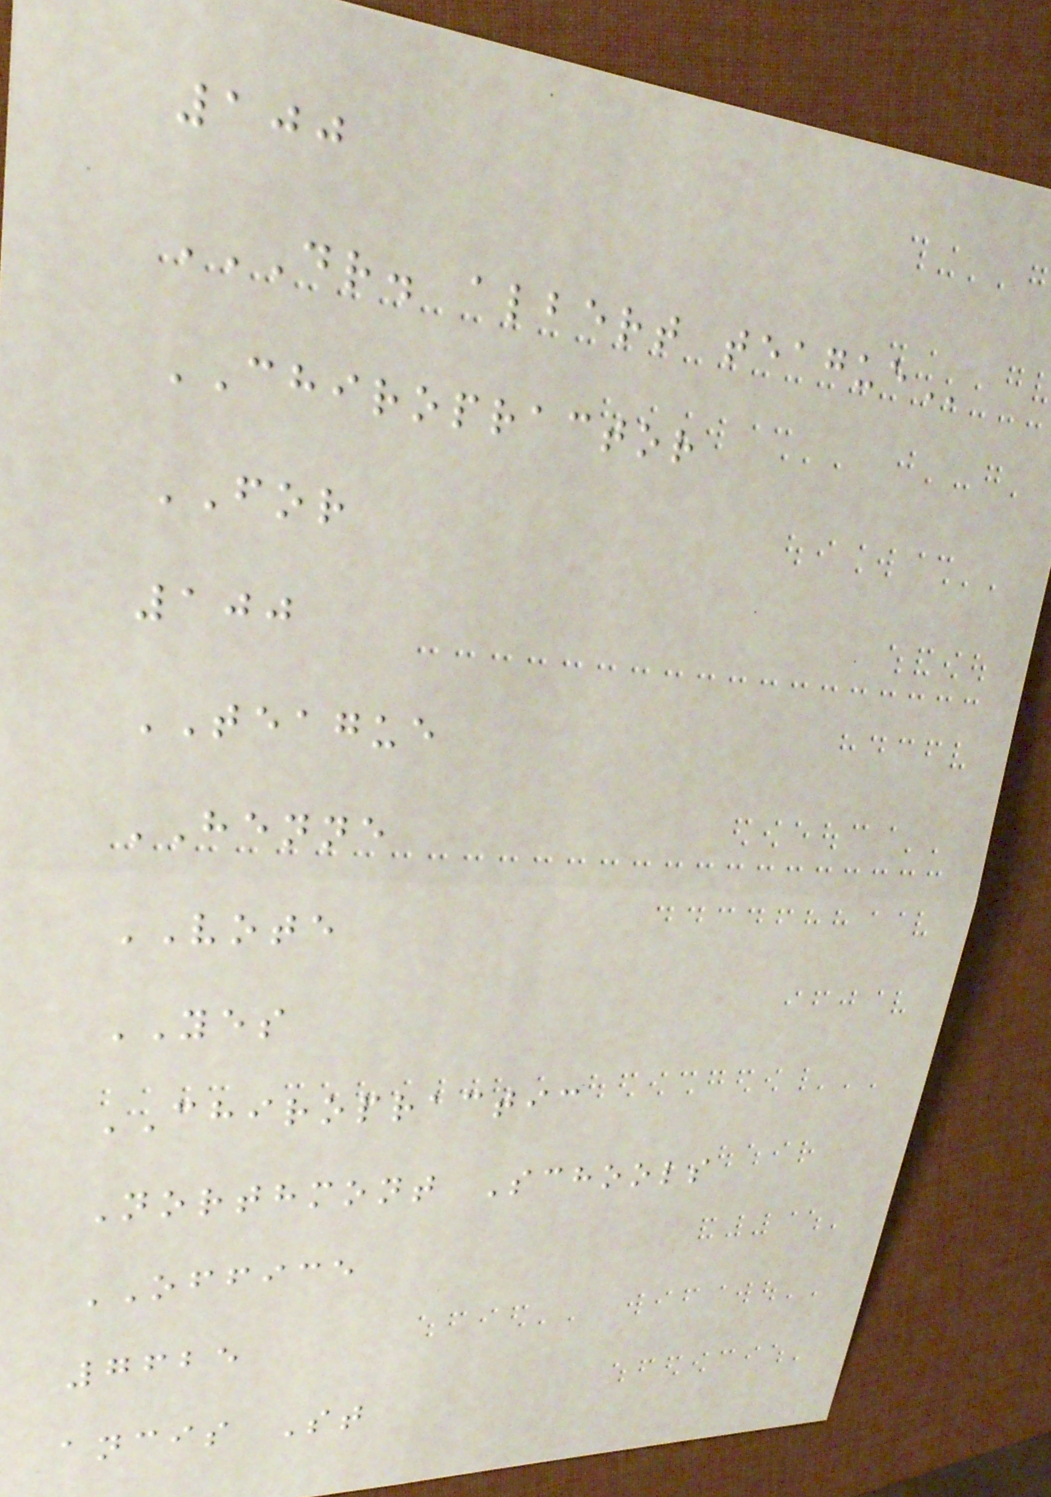100
DR. ALBERT TEAGUE
CHIROPRACTOR
FOR
100
TEAGUE
HENNE
VOTE
YES
CHIROPRACTIC
Northmont Schools
OFFICE
7625
ancis St
